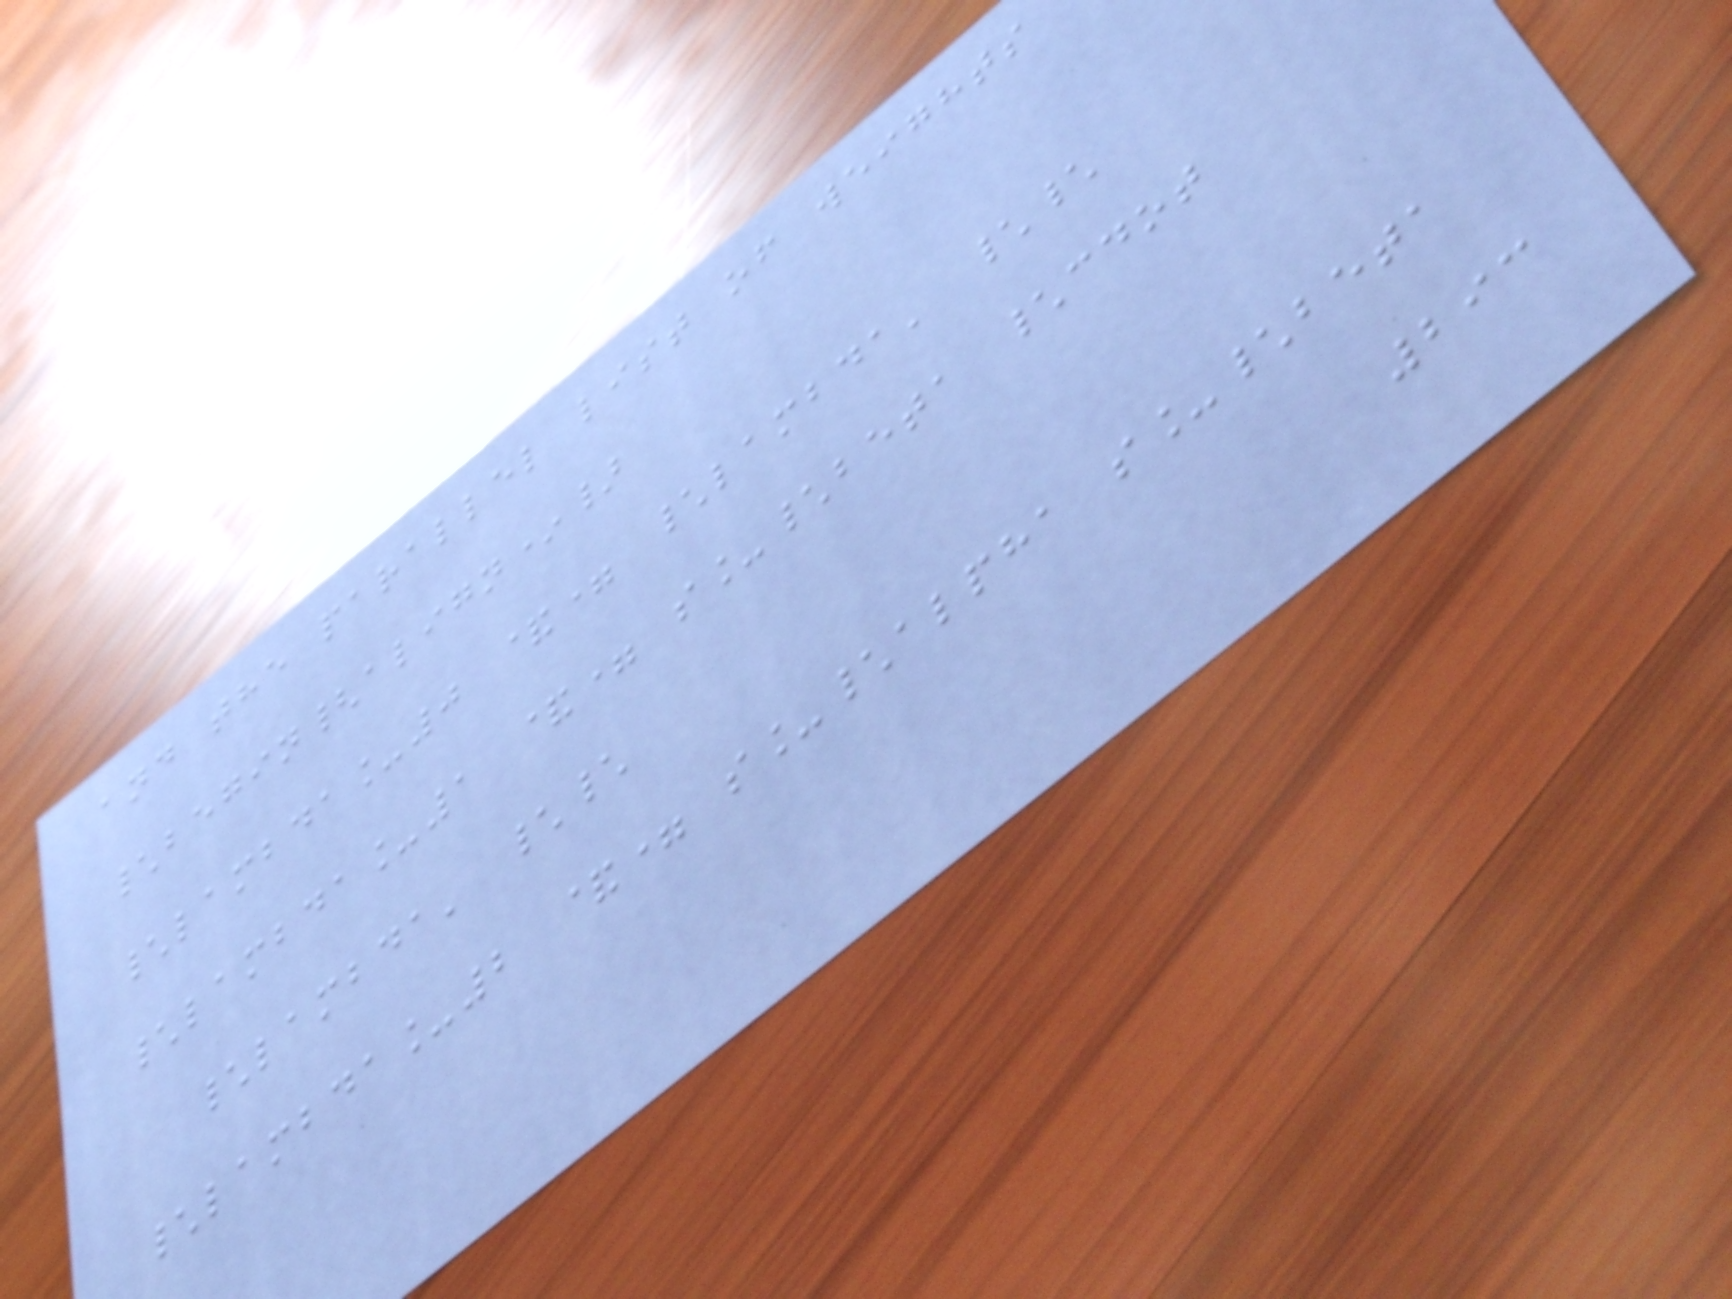and the parallel list of weights
\begin{align*}
\lambda_0 &= \lambda' \\
\lambda_1 &= s_\beta \cdot
\lambda' \\
\lambda_2 &= s_\alpha s_\beta
293
